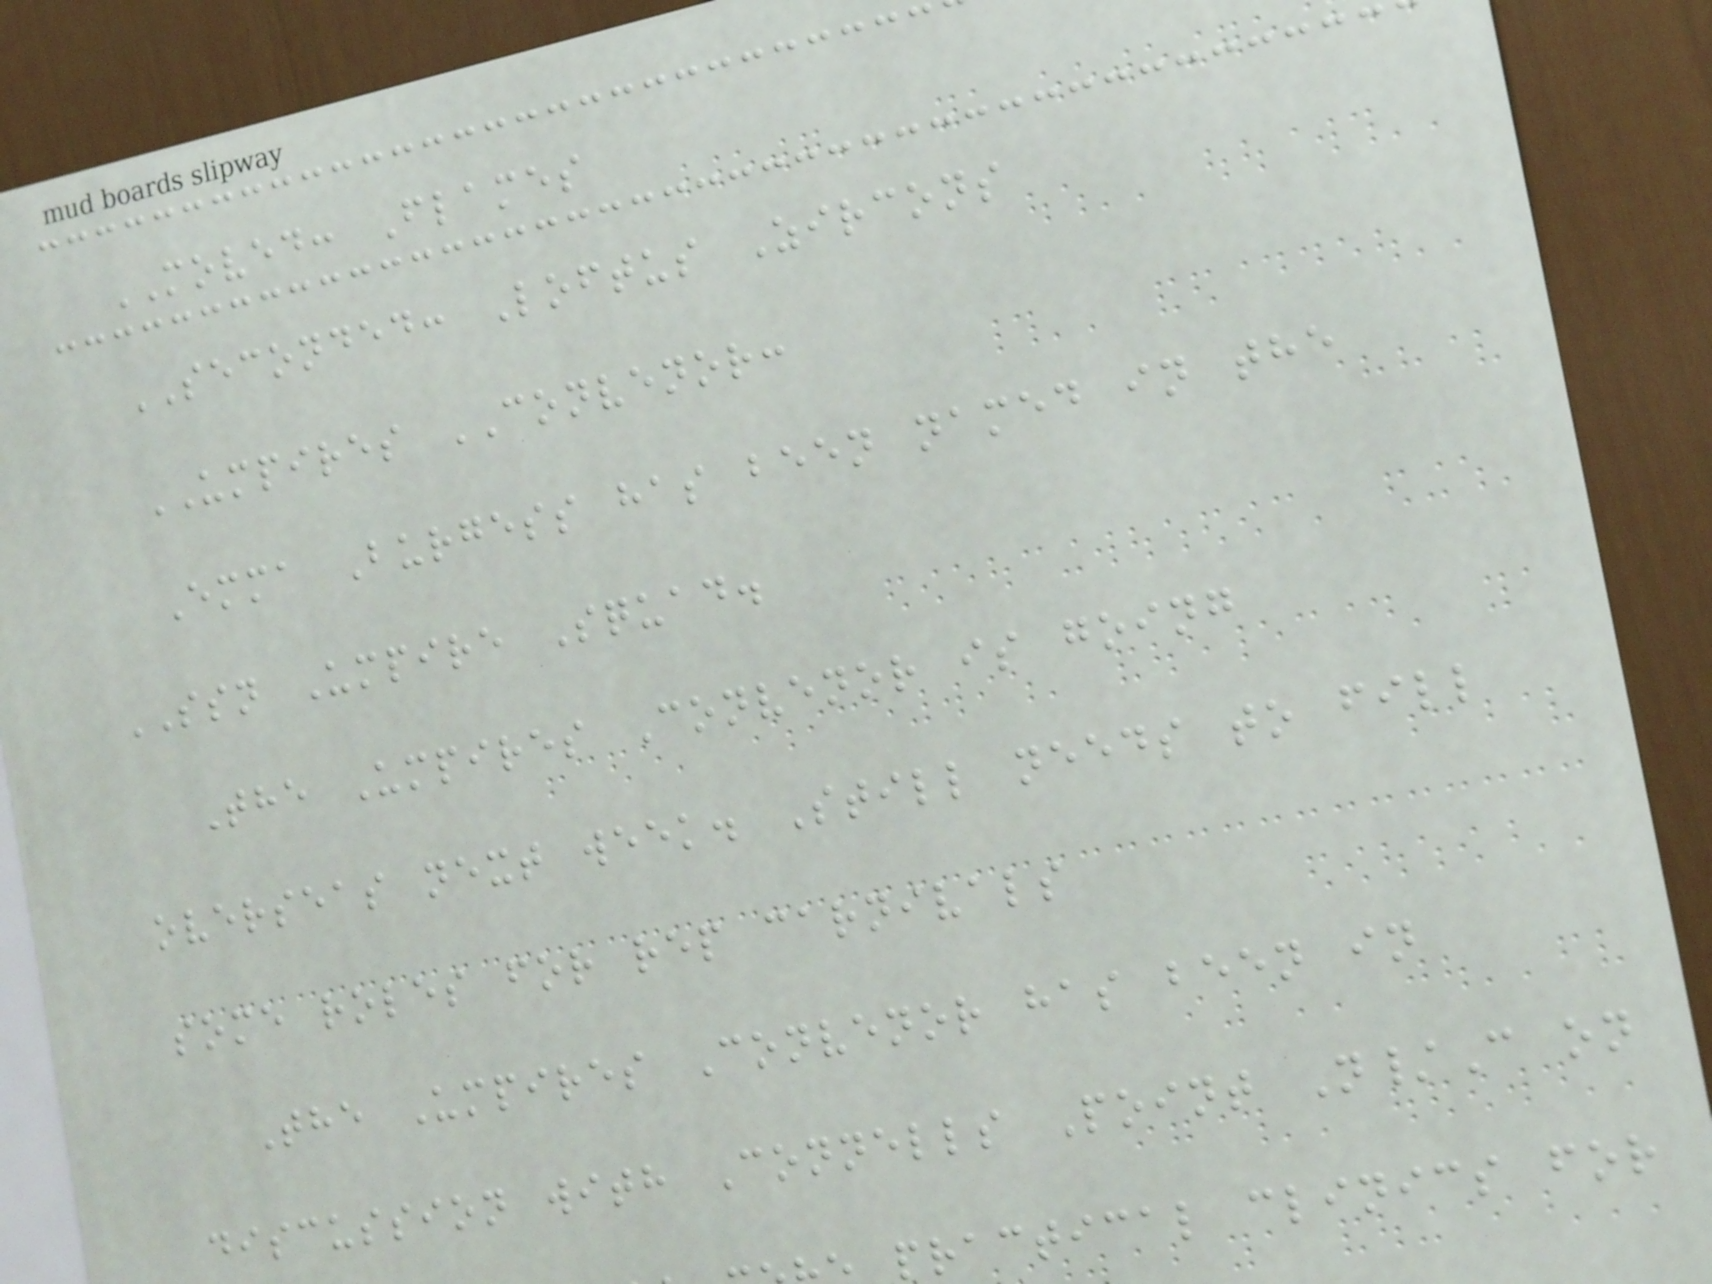MOVED: Flames
SECONDED: Loftus Zircons
UMPIRES CONVENOR:
Emma Burgess has been named in the
SSN Umpire Squad.
The Umpires Convenor is going
overseas next week. Still needs to fill
some roles for rep carnivals
The Umpires Convenor has been in
discussion with Connells Point N/C on
practical clinics for
